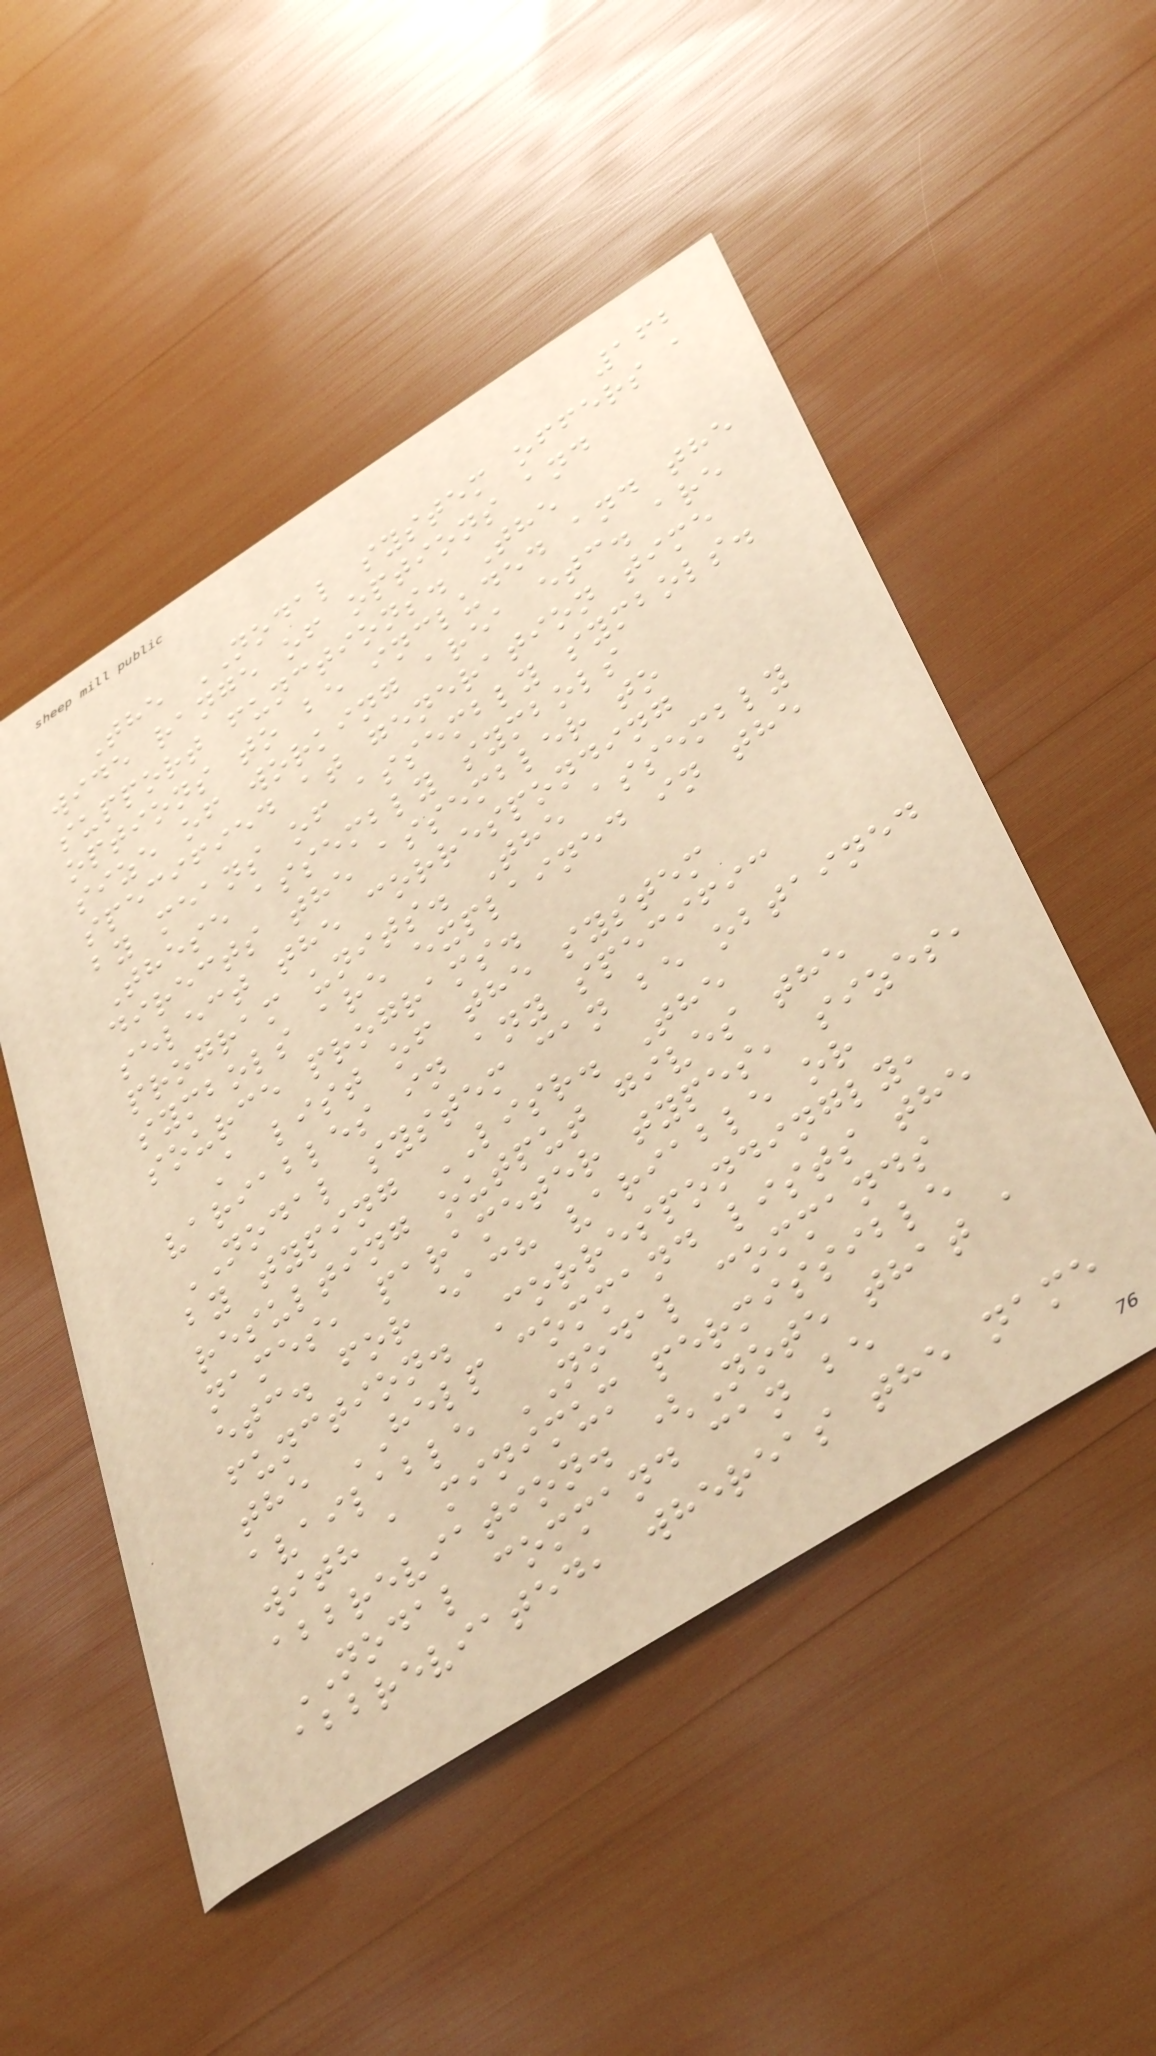162
The NODAL system offers a
wide range of options and
support functions. The
options to be included and the
size of working area etc. are
specified at generation time
by means of assembly symbols.
These assembly symbols
directs the assembler to
select the corresponding
program units. The assembly
symbols are explained in the
source programs.
A list of the system
variables in any specific
NODAL system can be obtained
by typing LISR. The
resulting output gives the
names, parameter types, sizes,
etc. for each variable or
function. Correspondingly,
the HELP command lists the
available NODAL commands
with a minimum permissible
abbreviation. (Note that a
NODAL command can be
abbreviated, whereas the name
